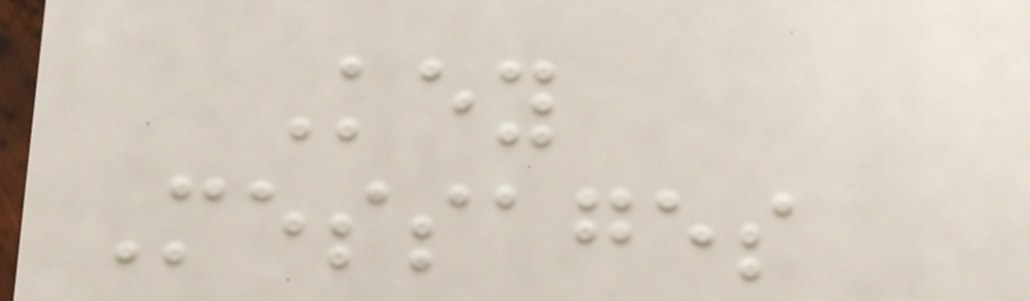Key
Messages
